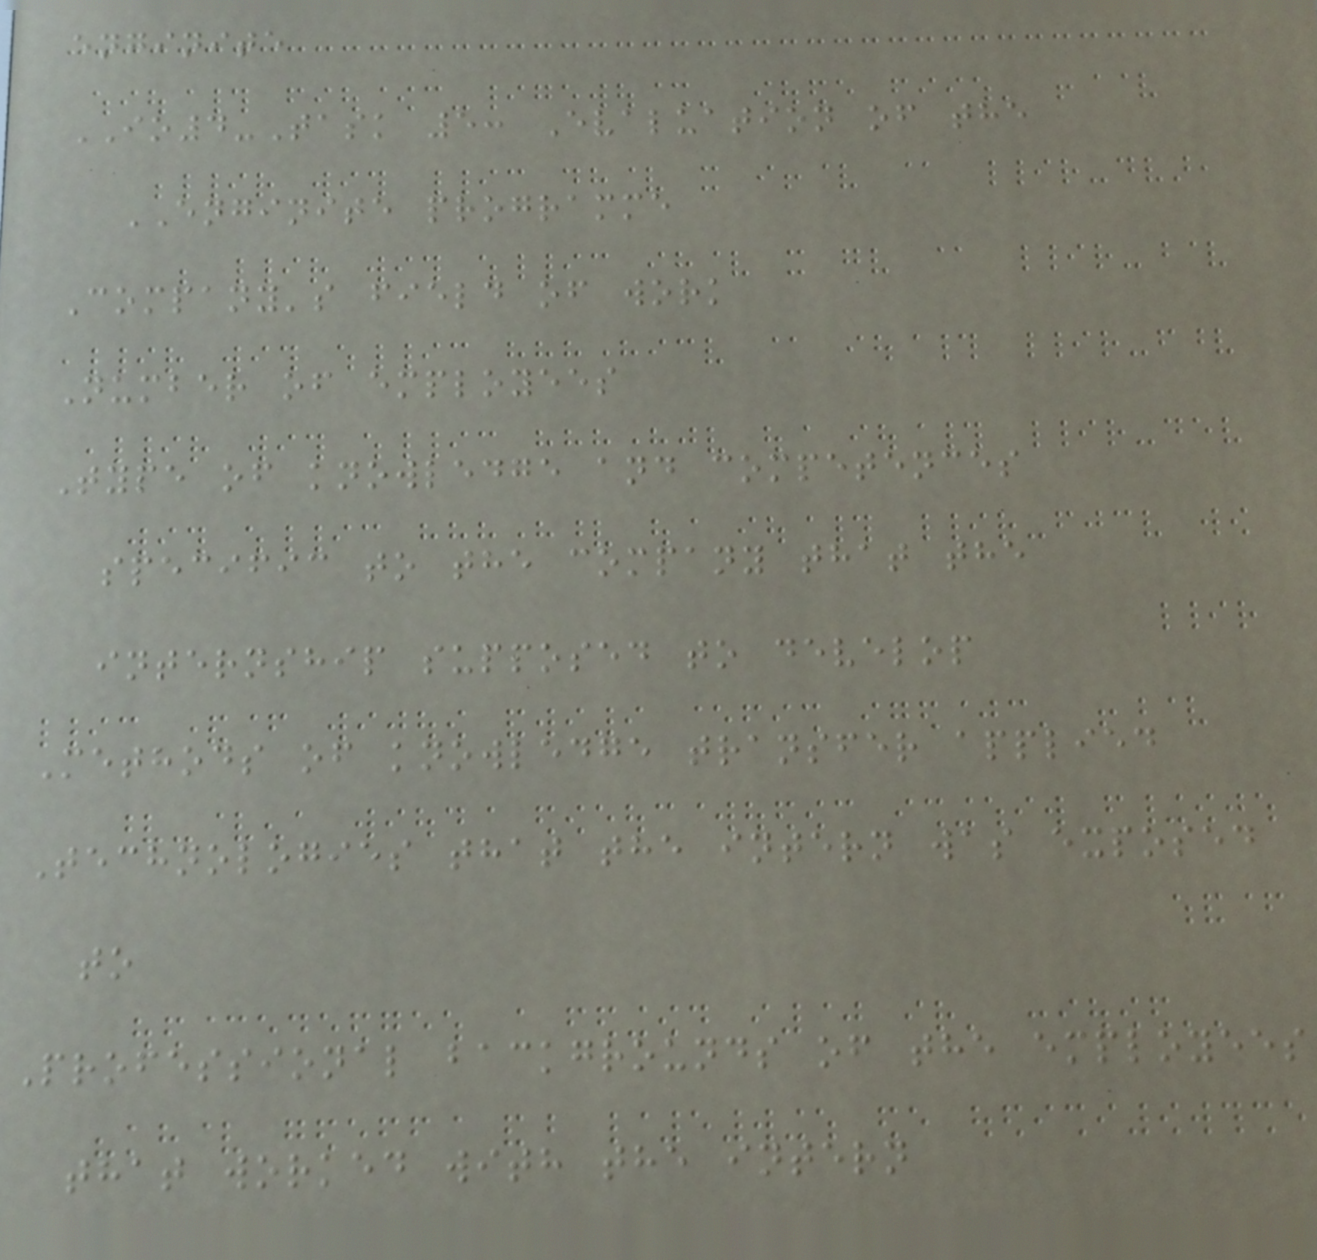enginite
IO4-Task 5: Evaluation of the
ENGINITE programme
Company's field of work
Number of employees
Type of knowledge and competences
specific to the company that the
internship supposed to develop
Methods of knowledge transfer applied
Technologies that the intern was exposed
to
Professional backgrounds of the employees
that worked with the intern
